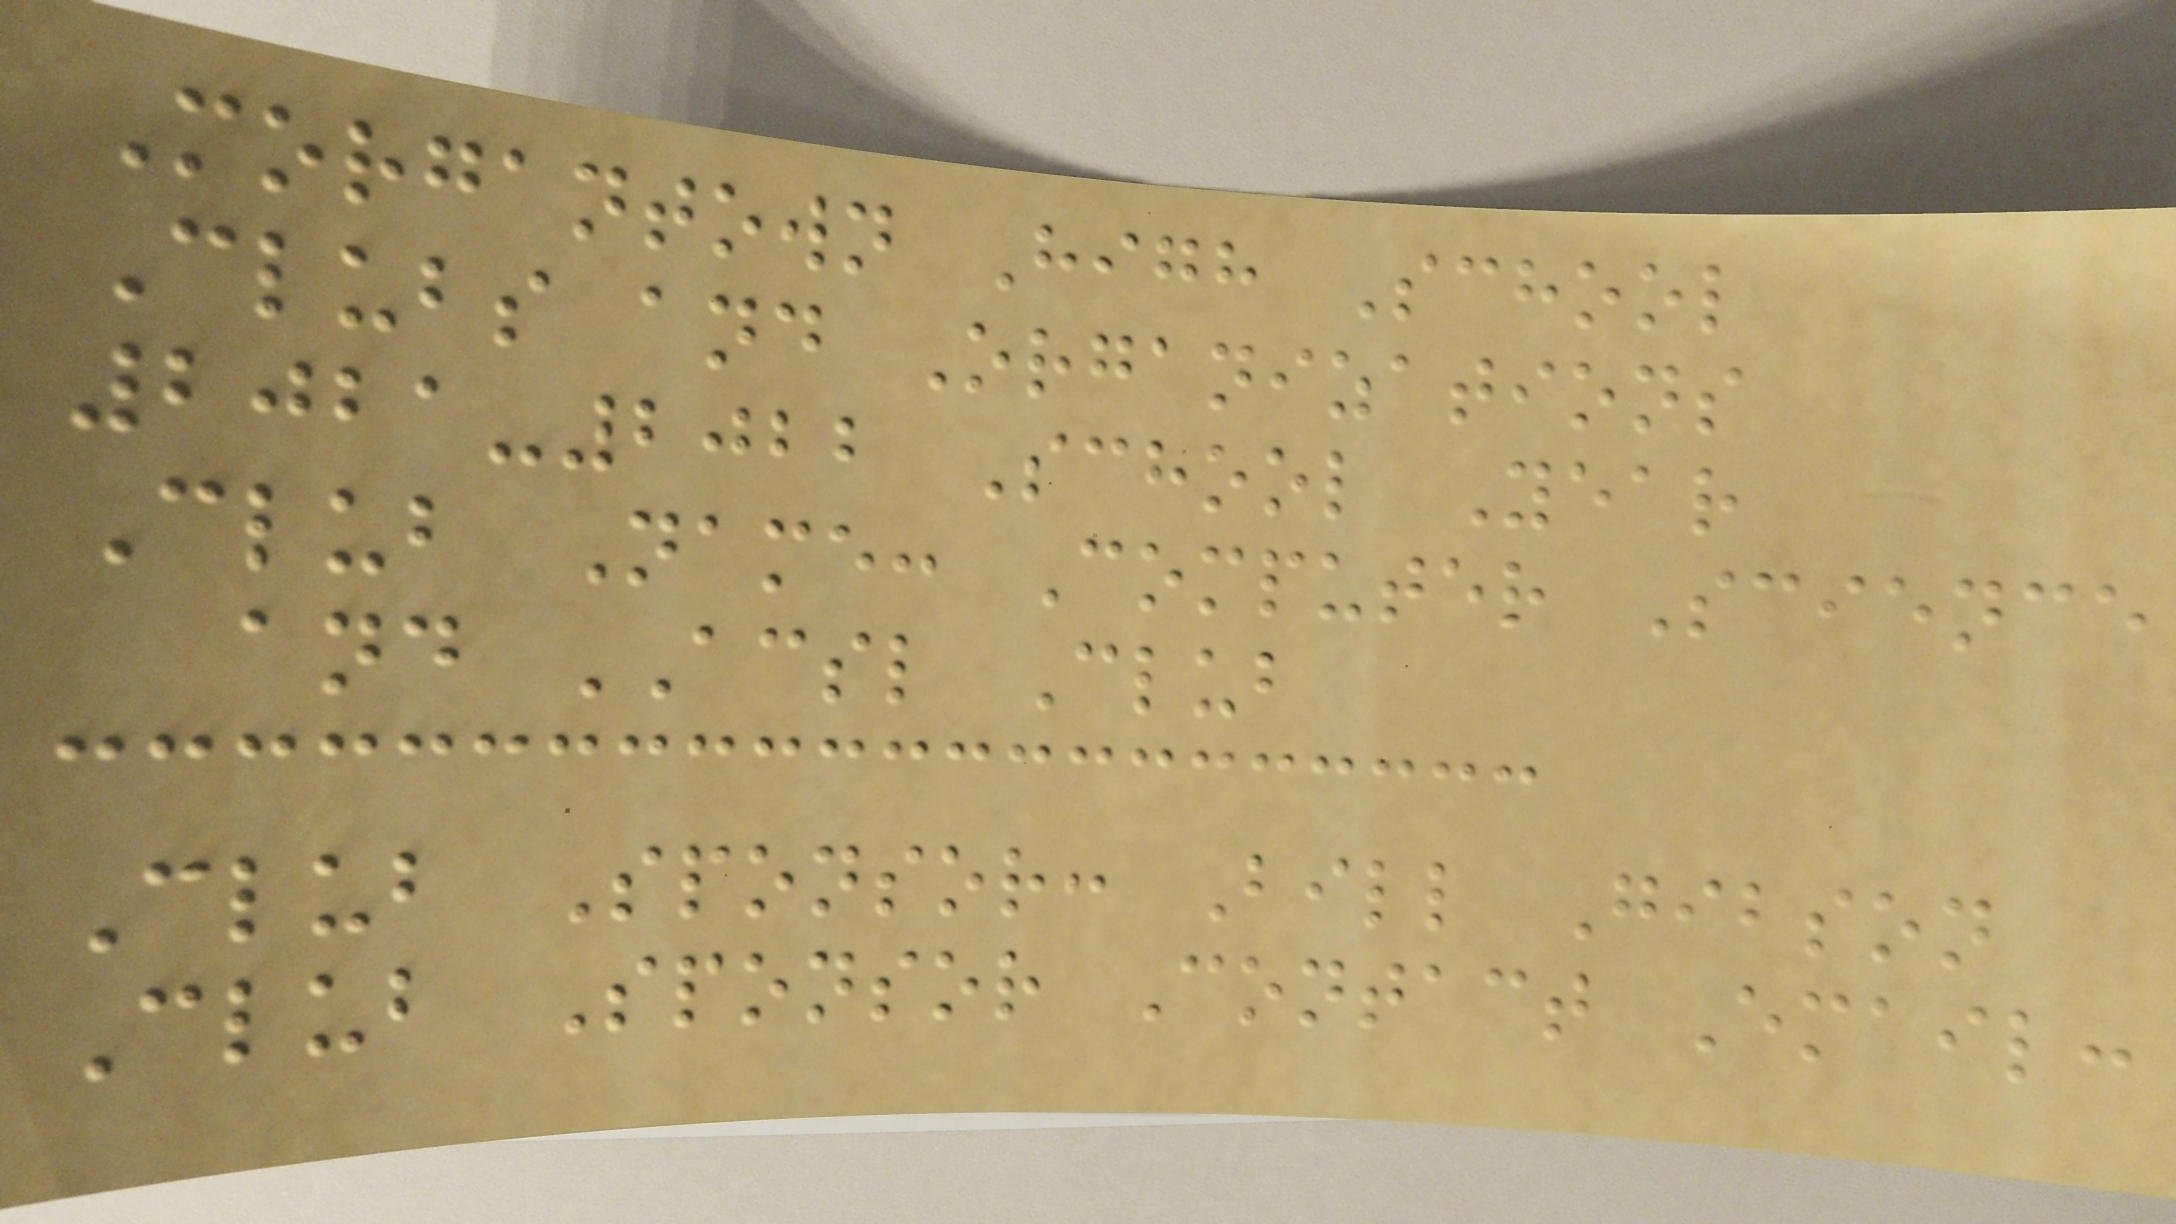Morgantown High School
Clubs and Organizations
2021-2022 School Year
Club Name: Computer Science
and ACSL Club
Club Sponsor: Bill Gibson
Club Sponsor Contact Email:
